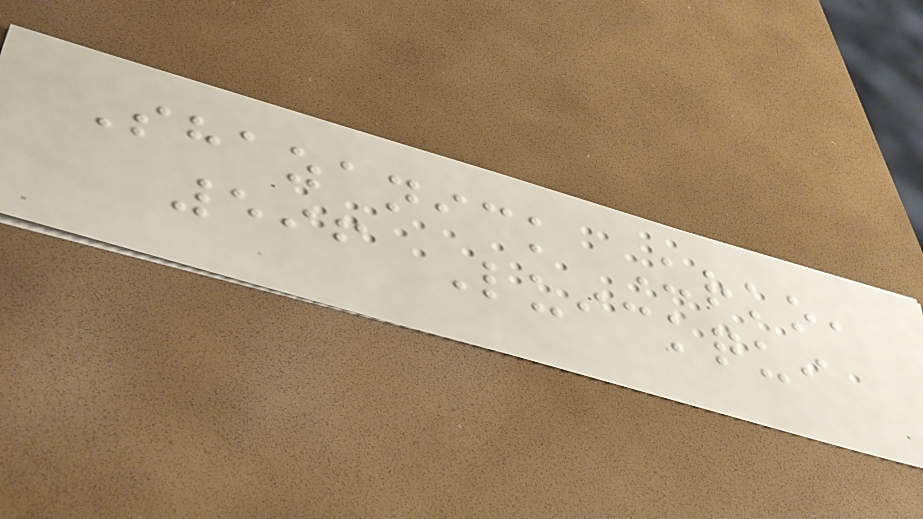Shazanick Urko,
596 Luickqui
